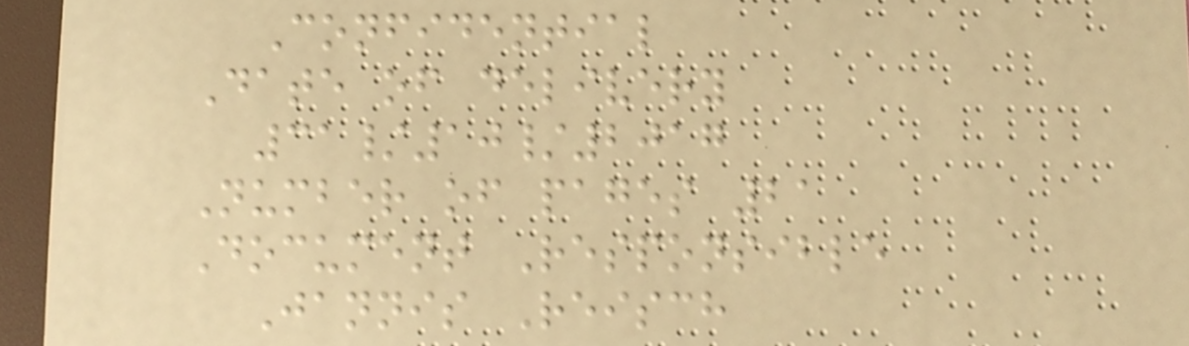Confidential
Date of delivery
31/10/2017
Number of pages 21
Document Responsible
Jannis Reisch
